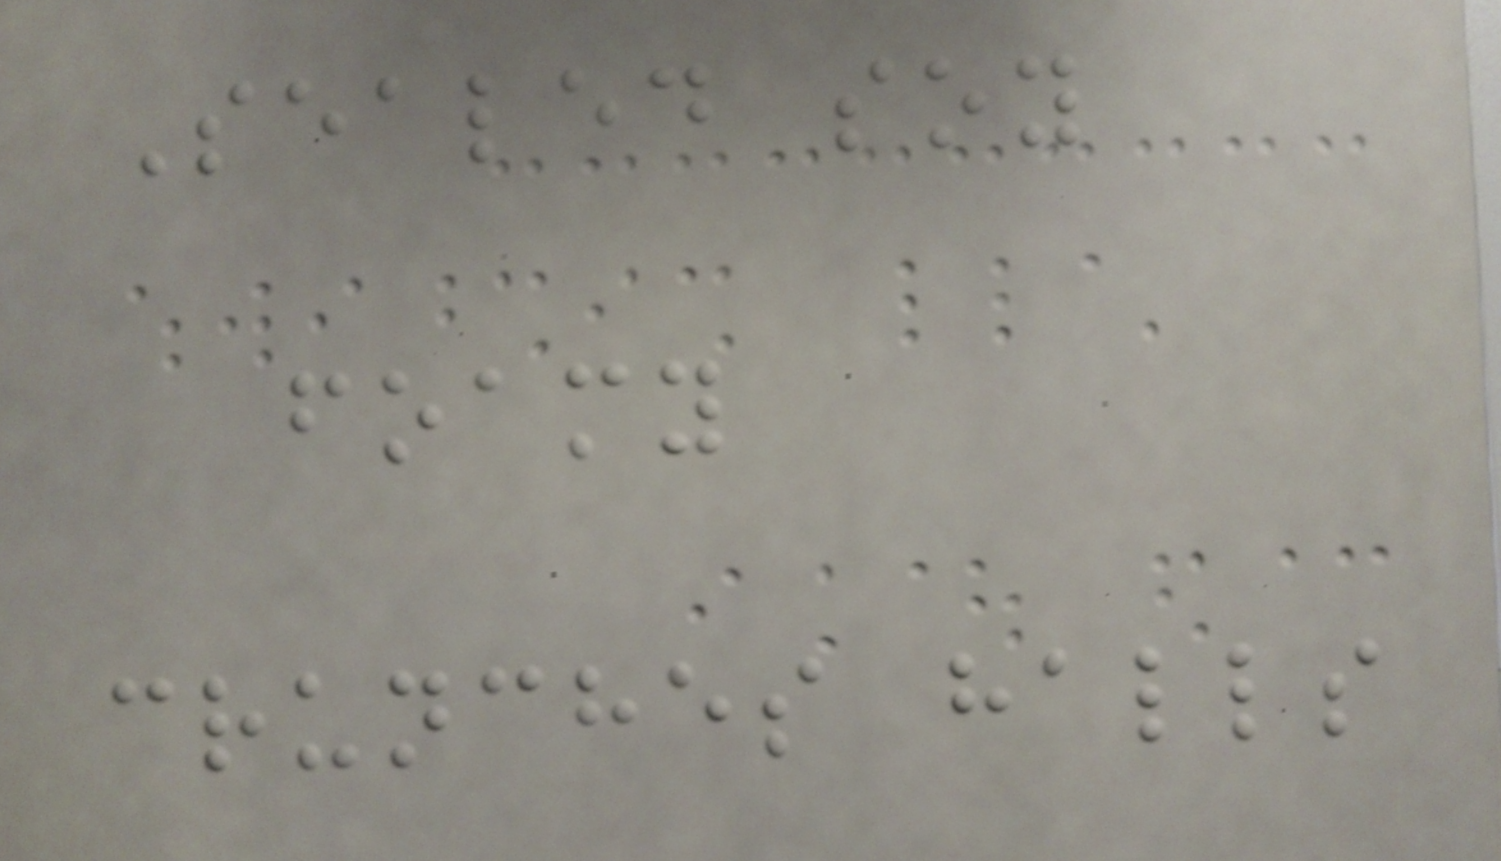Sealed soy
foamy
crunches halls
